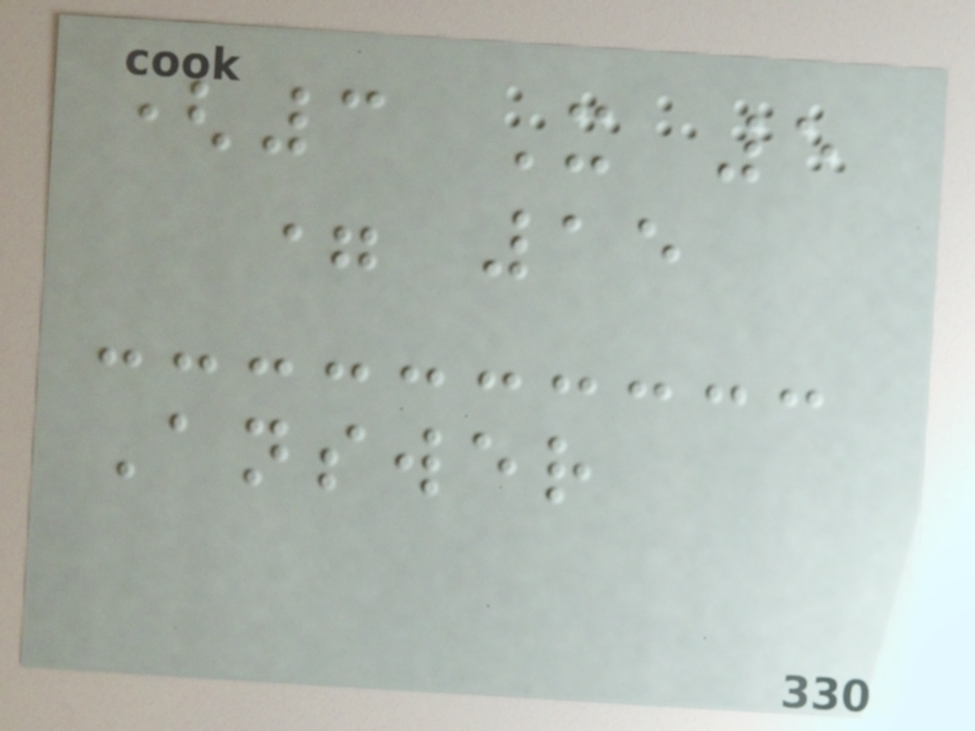(3 X 5
= 15
Answer
